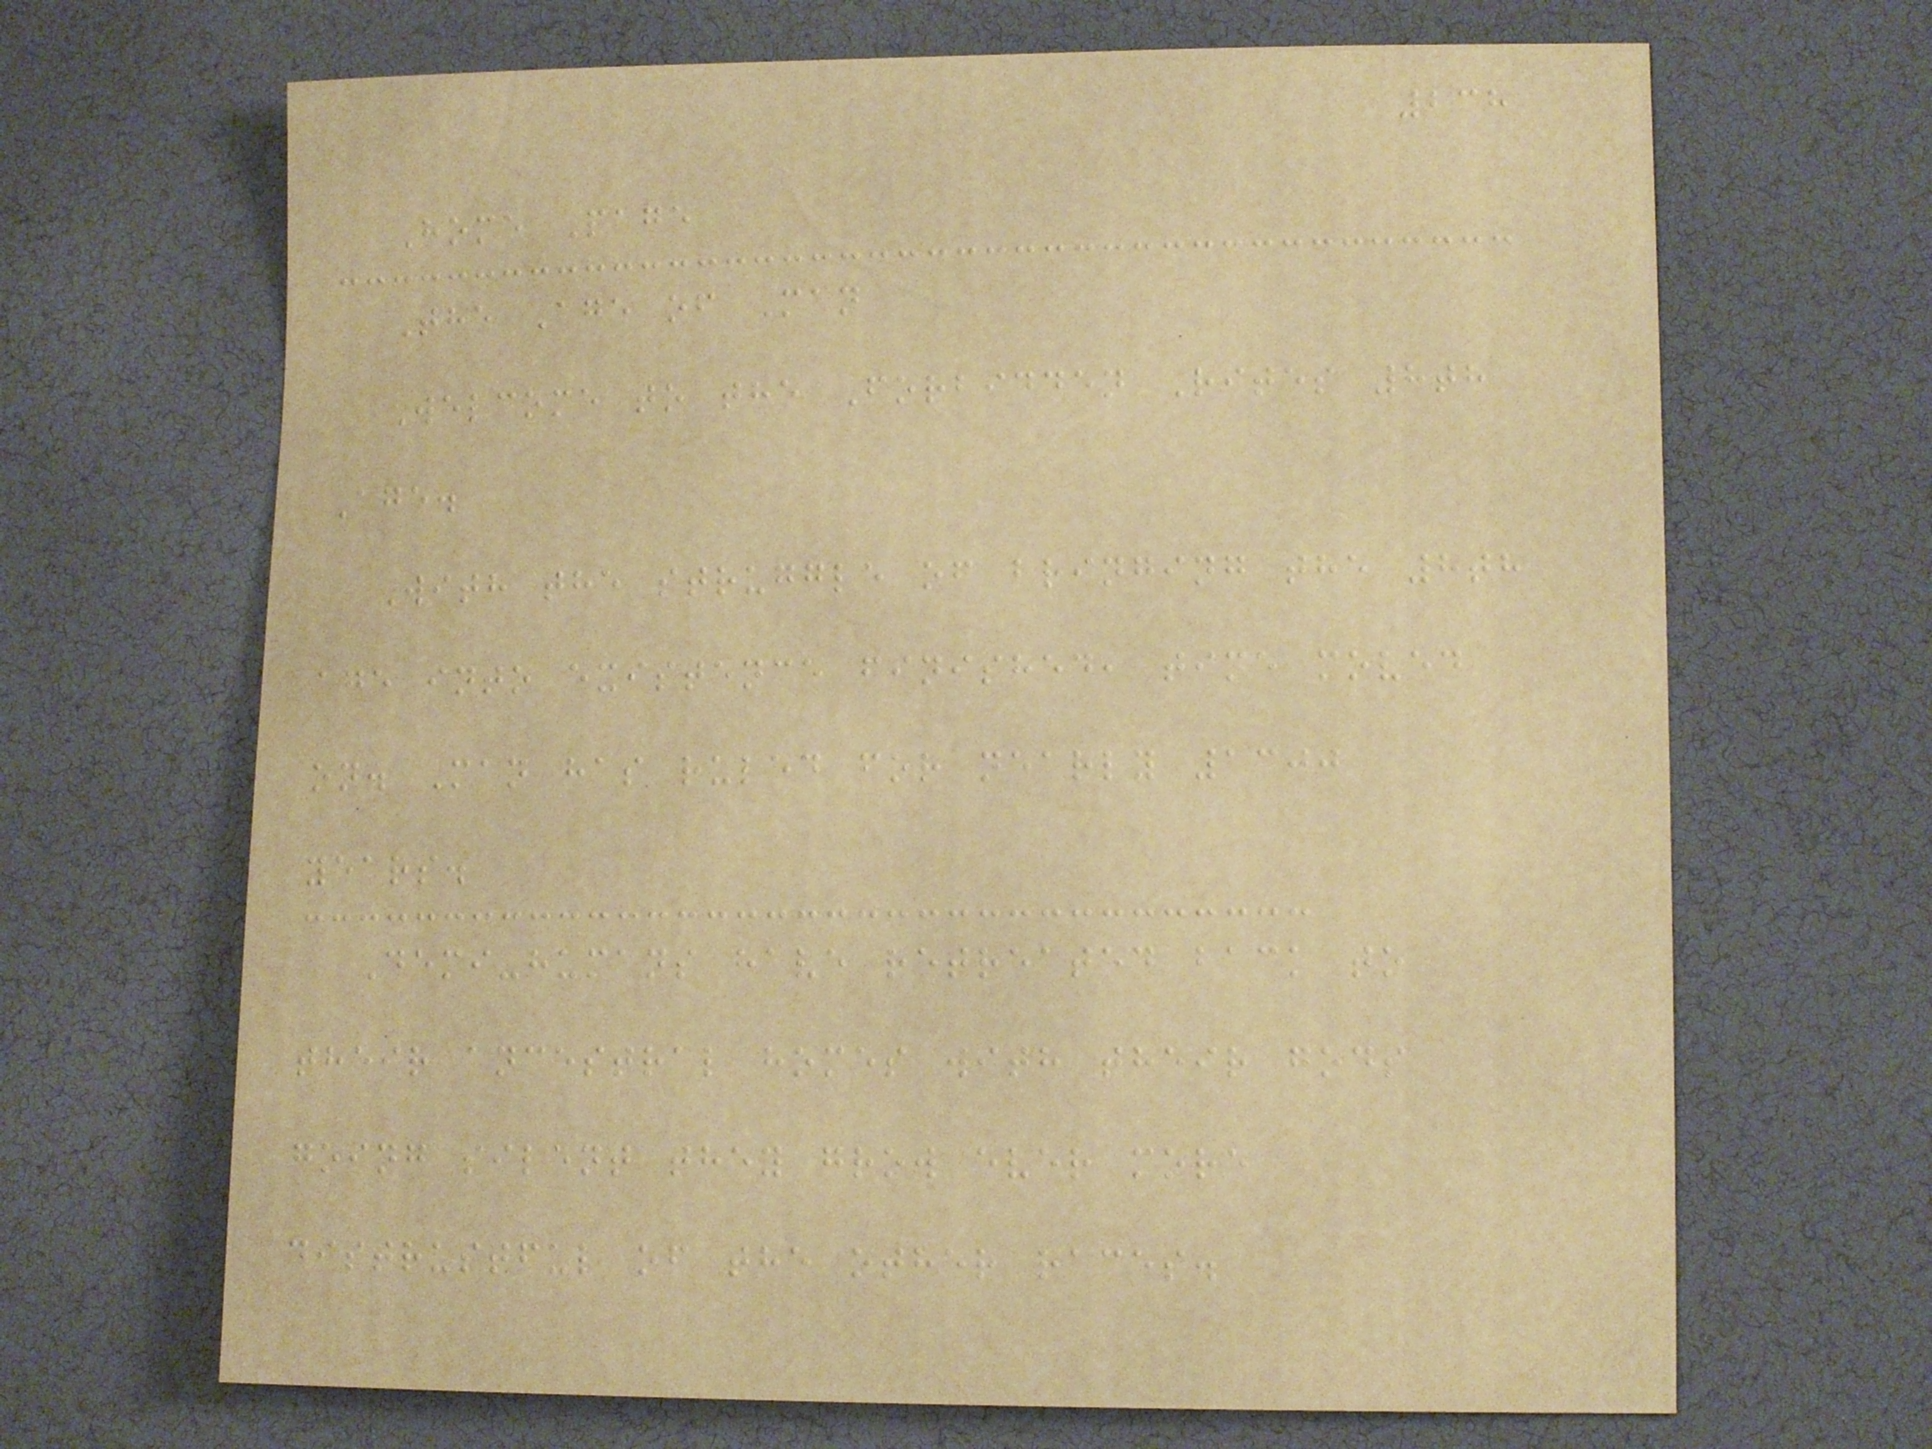238
Home Page
The Age of Man
Welcome to the Forbidden Rites 8th
Age.
With the struggle of bringing the 8th
age into existence finished, time moved
on. Man has ruled for nearly 1300
years.
Demi-humans have retreated back to
their ancestral homes with their gods
going silent they grow ever more
distrustful of the other races.
